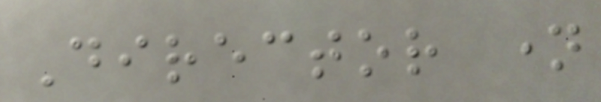Director name
